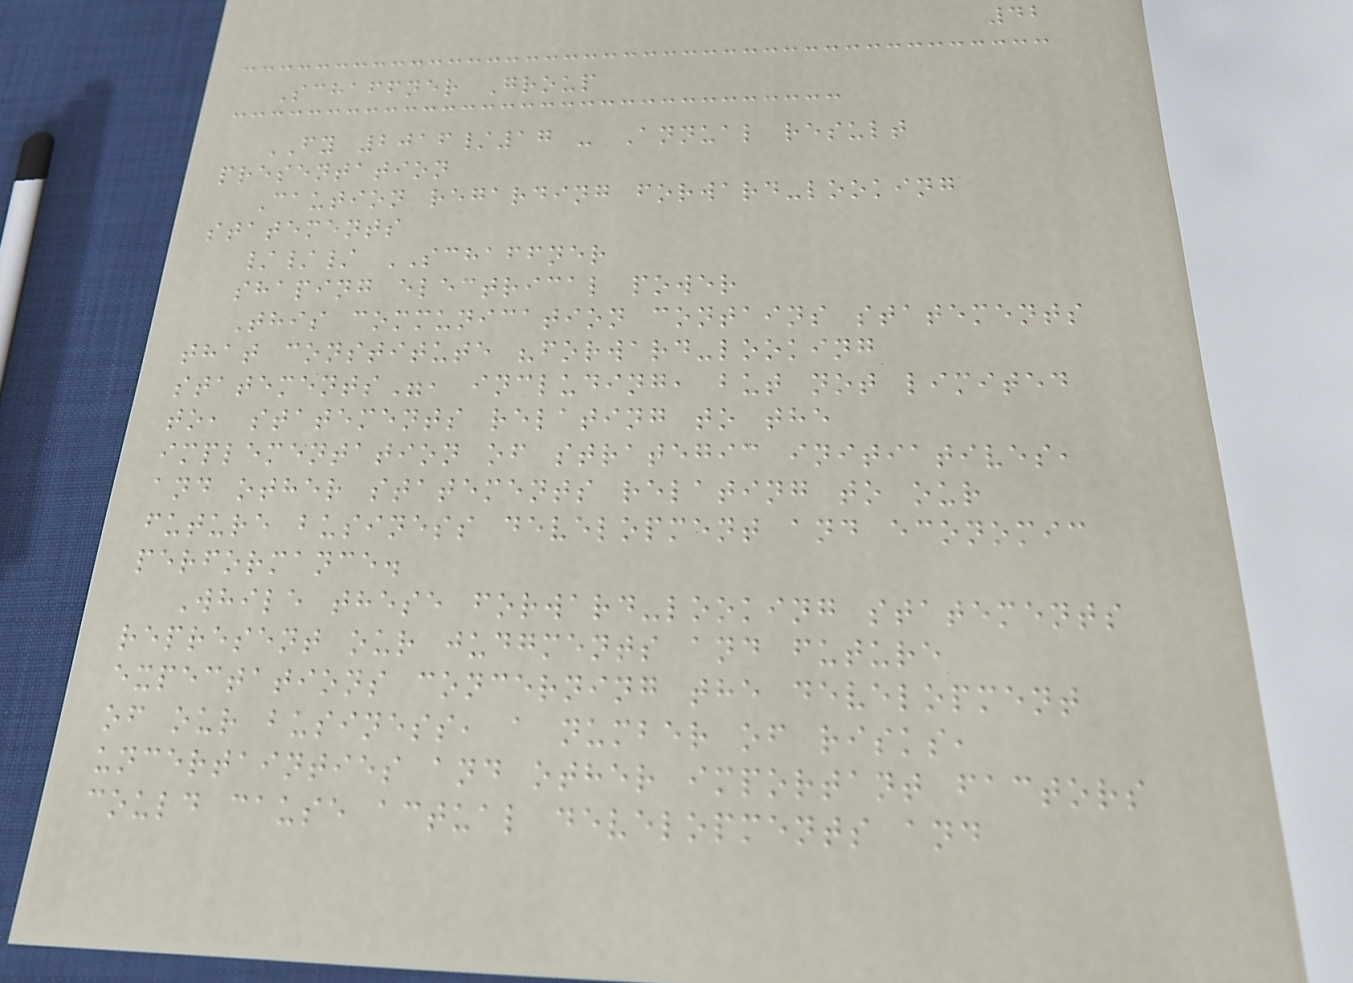42
Schaffner Group
FY 2016/17 - Annual result
presentation
Caution regarding forward-looking
statements
/// SCHAFFNER
shaping electrical power
This communication contains statements
that constitute "forward-looking
statements", including, but not limited
to, statements relating to the
implementation of strategic initiatives,
and other statements relating to our
future business development and economic
performance.
While these forward-looking statements
represent our judgments and future
expectations concerning the development
of our business, a number of risks,
uncertainties and other important factors
could cause actual developments and
